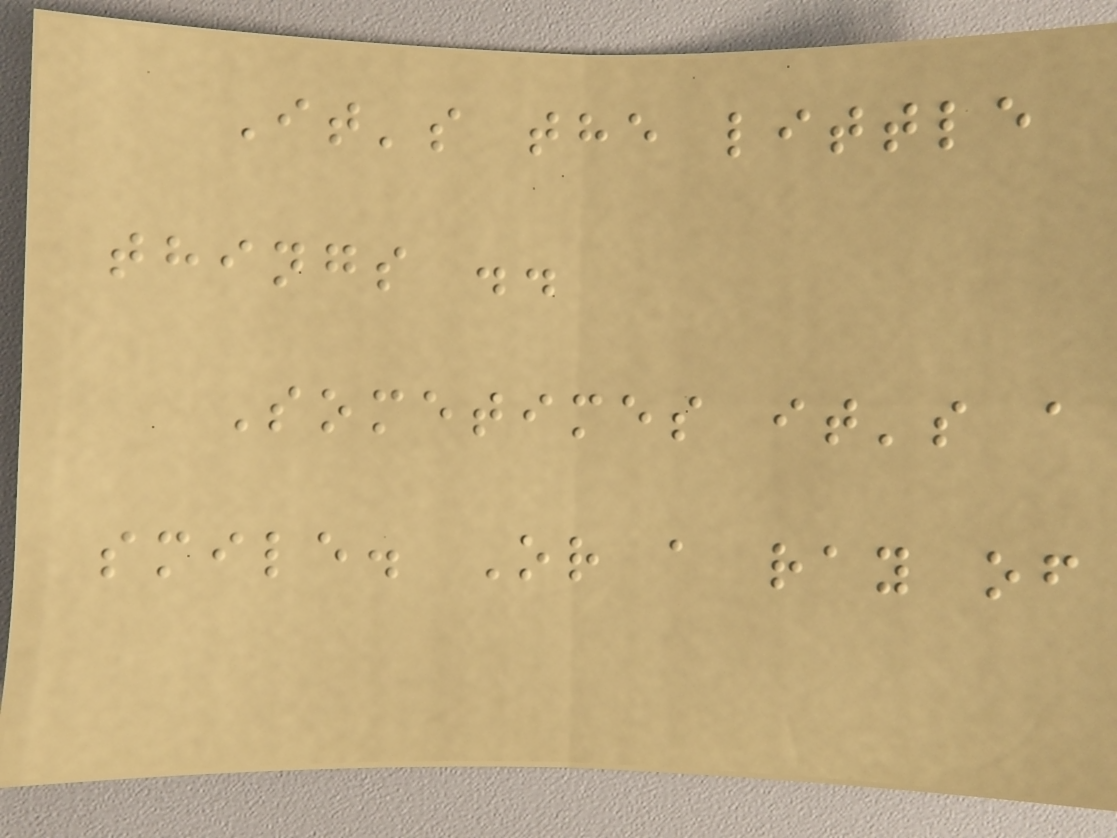It's the little
things ..
Sometimes it's a
smile. Or a ray of
